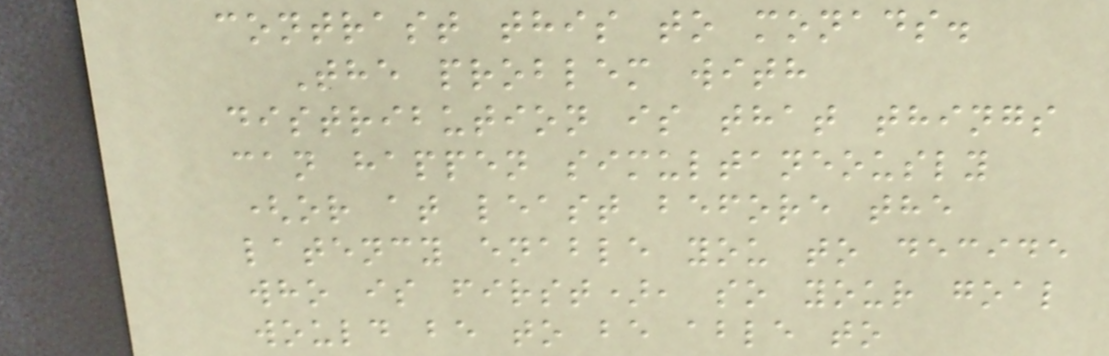contrast this to monads.
The problem with
distribution is that things
can happen simultaneously
(or at least before the
latency enable you to decide
who is first), so your goal
would be to be able to
